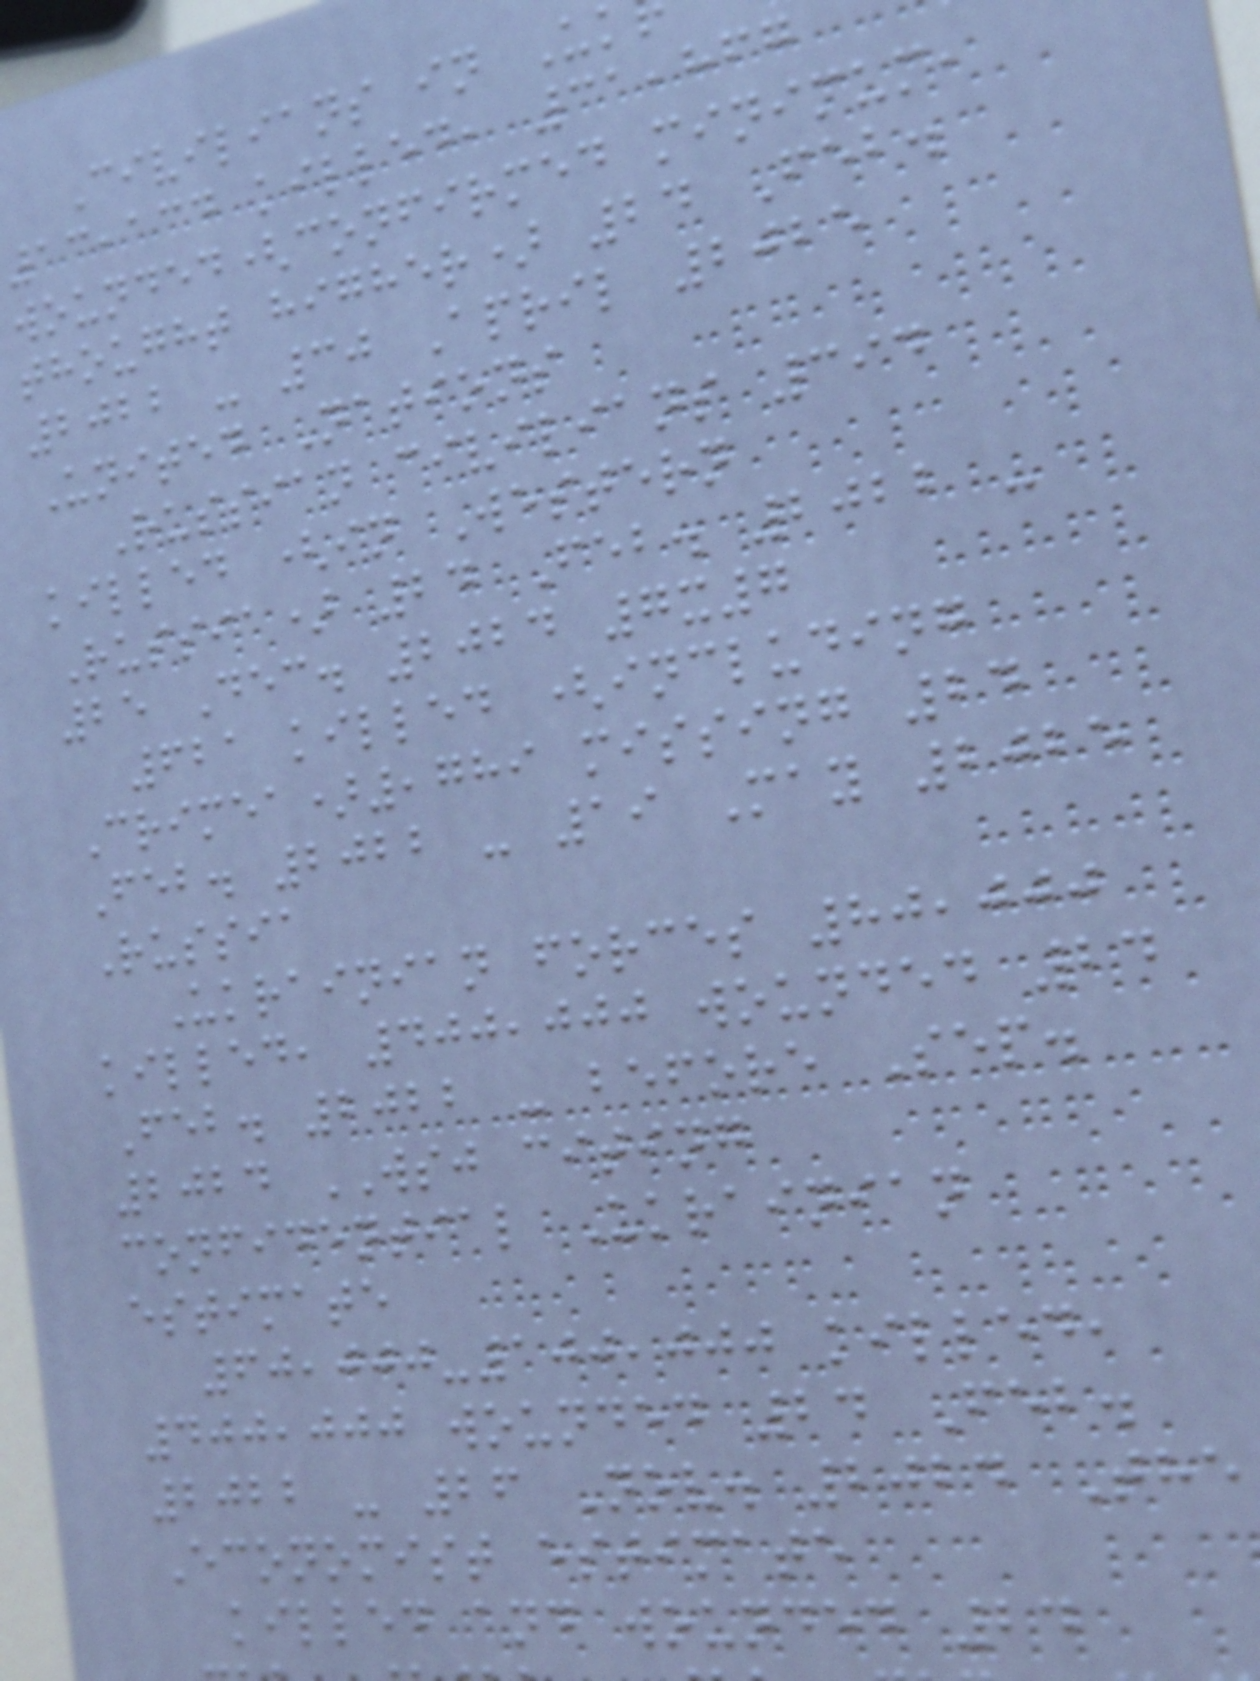Civilians in U
13,134 killed, 31,867
wounded(confirmed minimum,
thought higher) 24 Feb.
2022 - 30 April 2025
United Nations
Russian civilians 394
killed (in Western
Russia) 24 Feb. 2022 -
25 Dec. 2024 7x7
621 killed (including
Crimea),789 missing 24
Feb. 2022 - 19 May 2025
Russia
Ukrainian forces 80,000
killed, 400,000 wounded 24
Feb. 2022 - before Sep.
2024 WSJ citing
confidential Ukrainian
estimate
60,000-100,000 killed,
400,000 wounded 24 Feb.
2022 - 26 Nov. 2024 The
Economist estimate
killed and wounded 24
